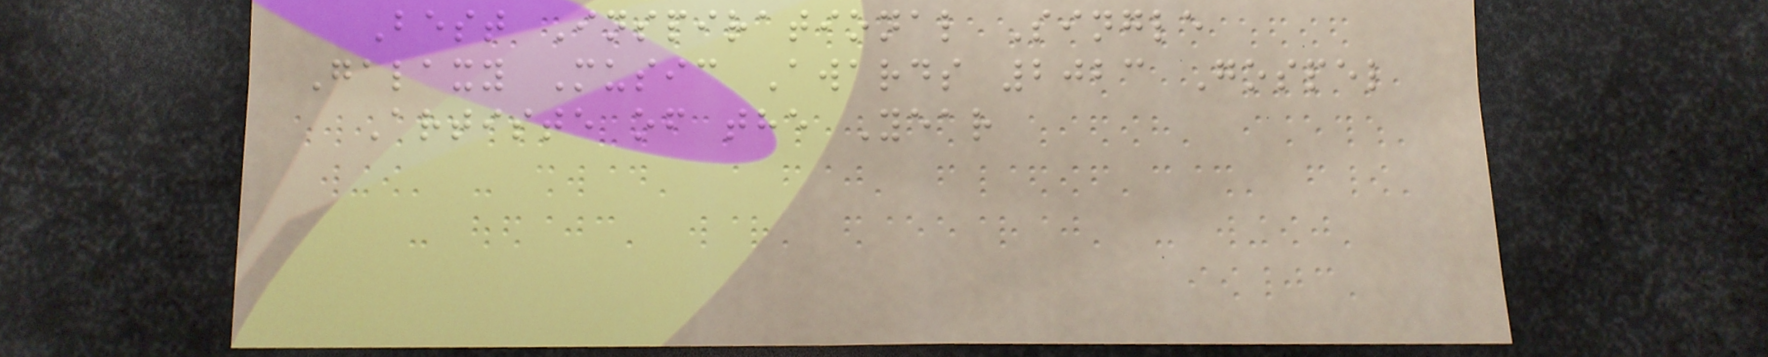Best Inspirational Single
Galaxy Music Awards 2023 Gospel
Artiste of the Year
